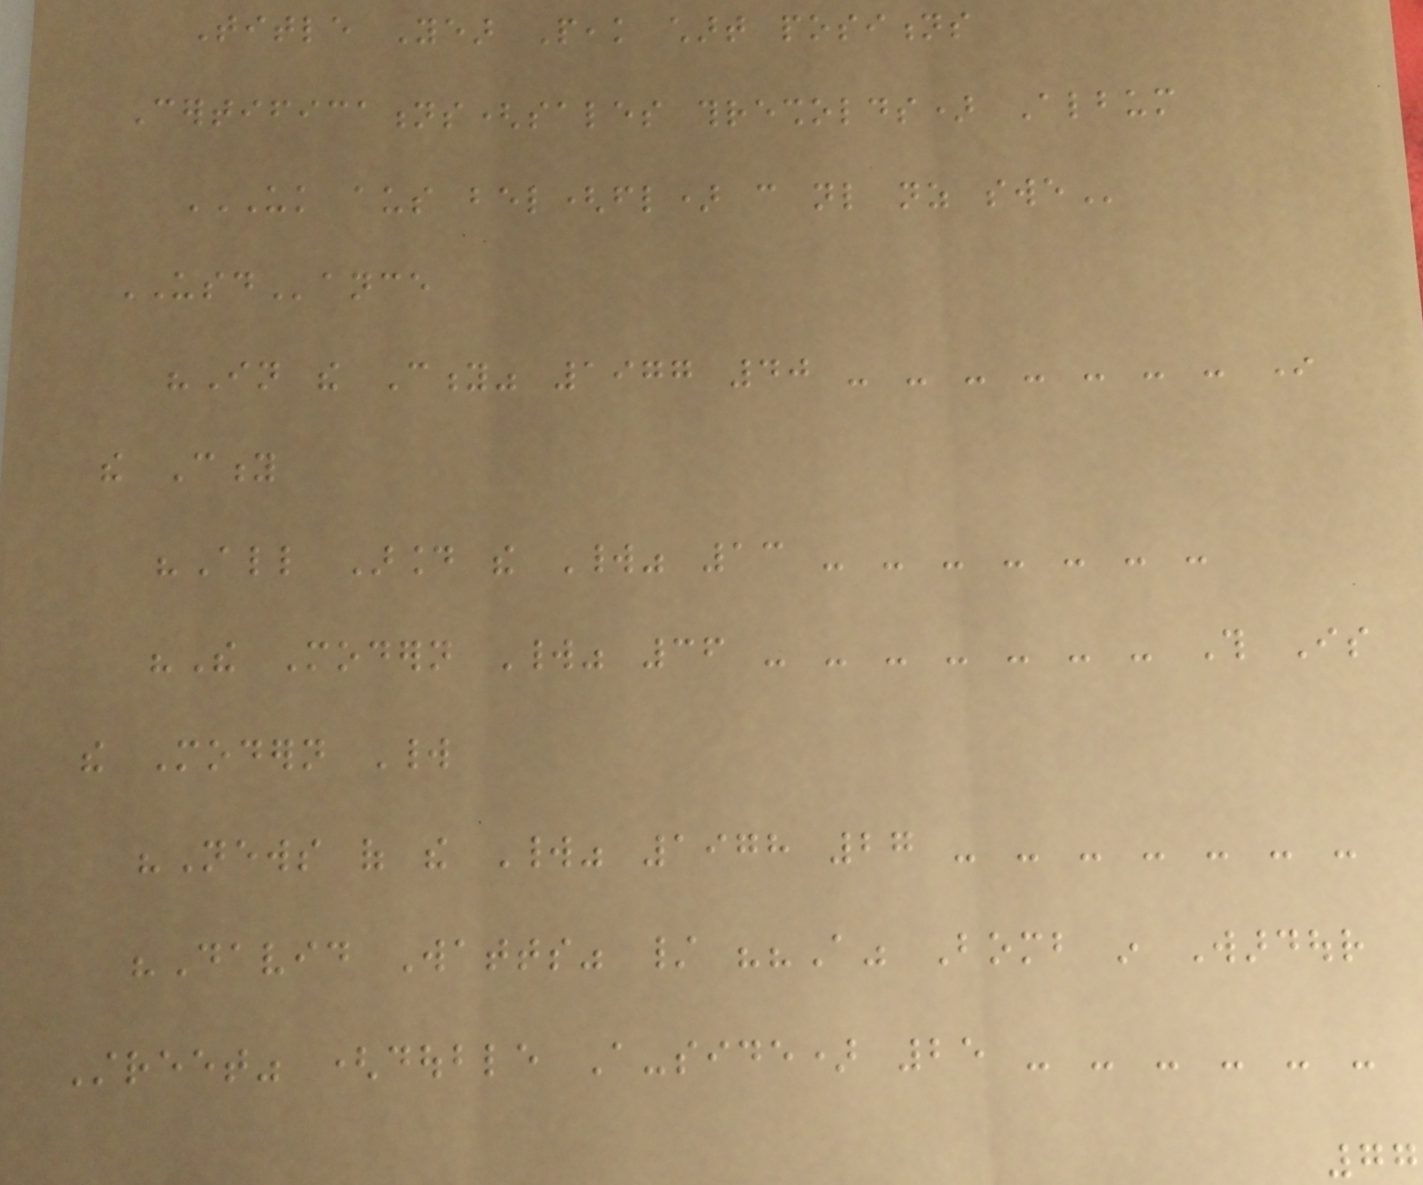Title Year Peak chart positions
Certifications(sales thresholds) Album
UK AUS BEL(FL) CAN NL NZ SWE
USDance
"In the City" 1977 40 - - - - - - - In
the City
"All Around the World" 13 - - - - - - -
"The Modern World" 36 - - - - - - - This Is
the Modern World
"News of the World" 1978 27 - - - - - - -
"David Watts" / ""A" Bomb in Wardour
Street" (double A-side) 25 - - - - - -
77
